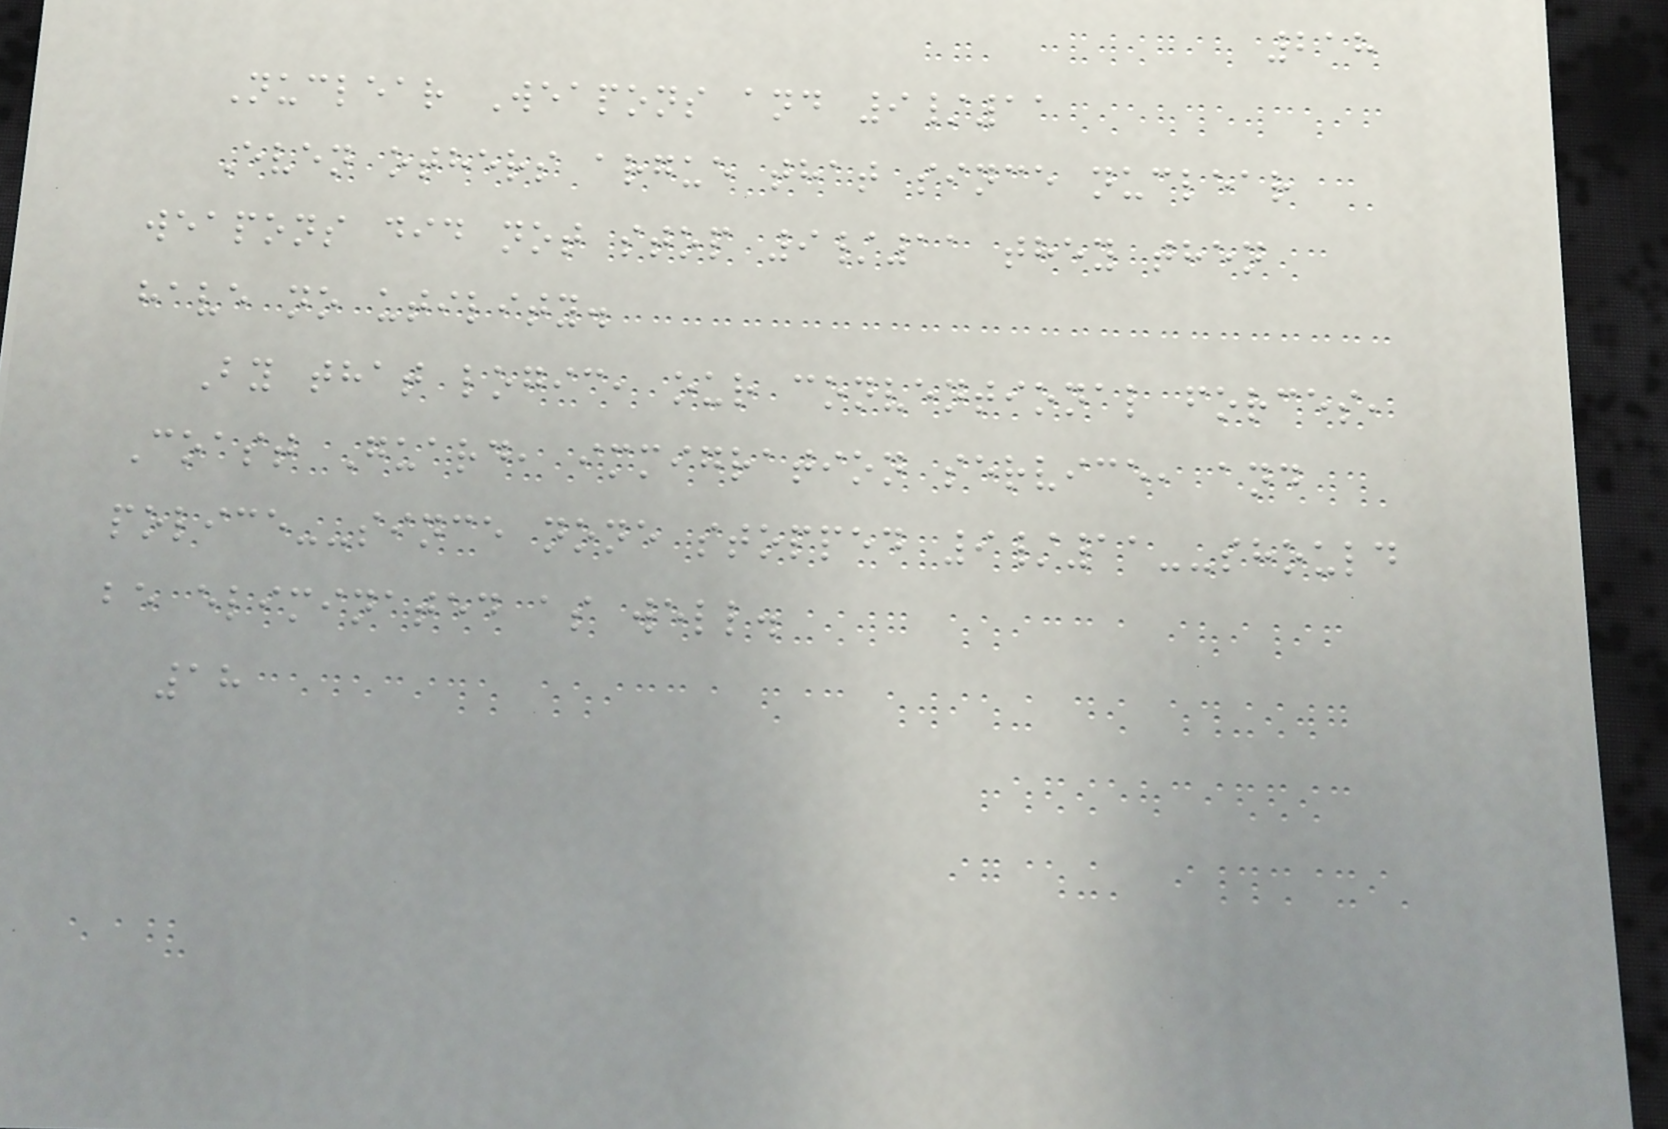218
Nuclear Weapons and 9/11
Even others argue that since nuclear
weapons did not stop 9/11 they then
have no utility.
By that logic, our conventional forces,
Coast Guard, immigration service, and
police--since none stopped 9/11--should
be eliminated as well.
18
